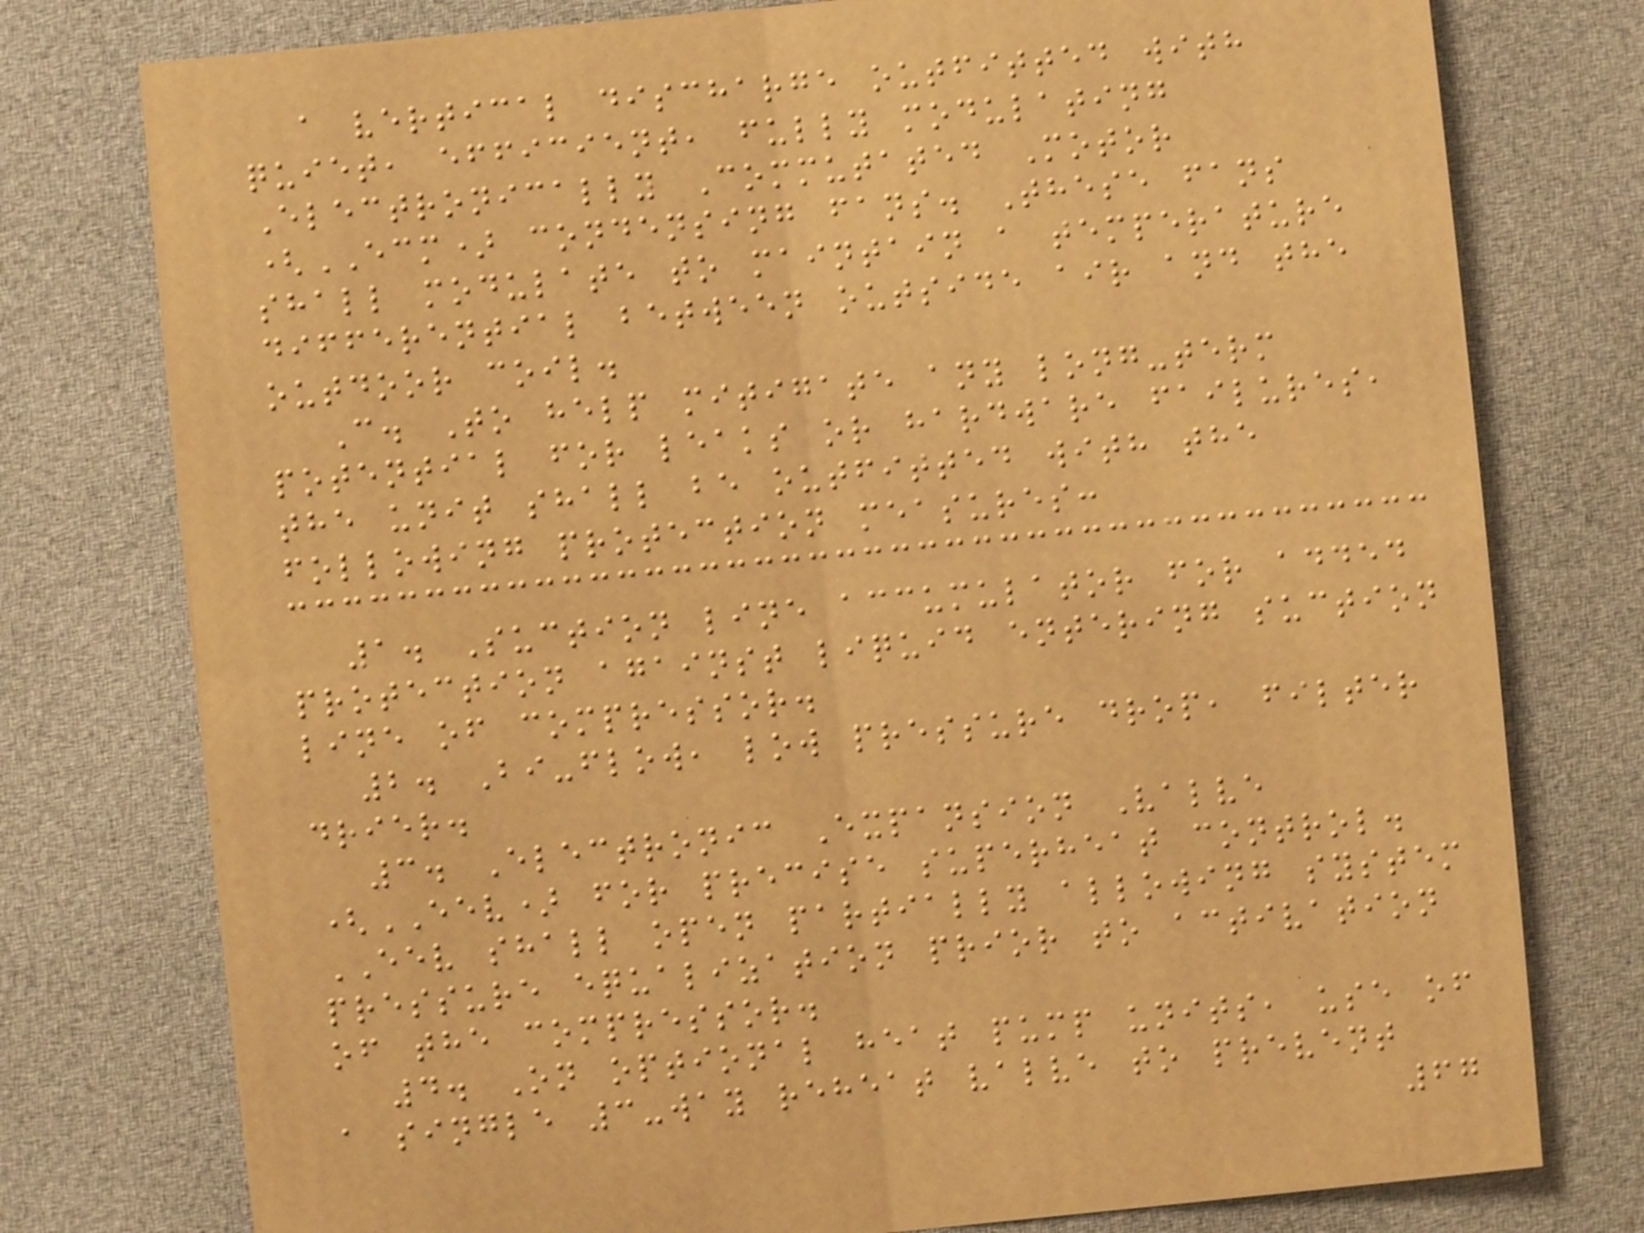a vertical discharge outfitted with
quiet, efficient, fully modulating
Electronically Commutated Motor
(ECM) condensing fans. These fans
shall modulate to maintain a temperature
differential between outside air and the
outdoor coil.
C. To help mitigate any long-term
potential for leaks or hardware failures,
the unit shall be outfitted with the
following protection measures:
1. Suction line accumulator for added
protection against liquid entering suction
line of compressor.
2. Bi-flow, low pressure drop, filter
drier.
3. Electronic Expansion Valve
(EEV) for precise superheat control.
EEV shall open partially allowing system
pressure equalization prior to activation
of the compressor.
4. On optional heat pump units, use of
a single 3-way reheat valve to prevent
67
